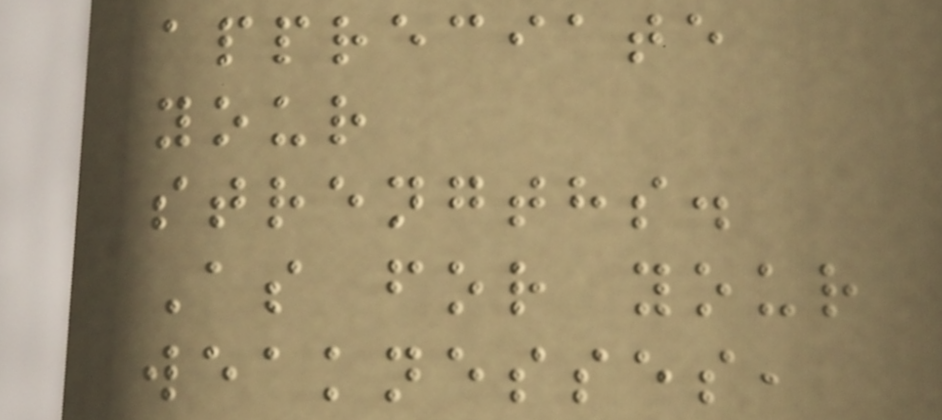appreciate
your
strengths.
As for your
weaknesses,
